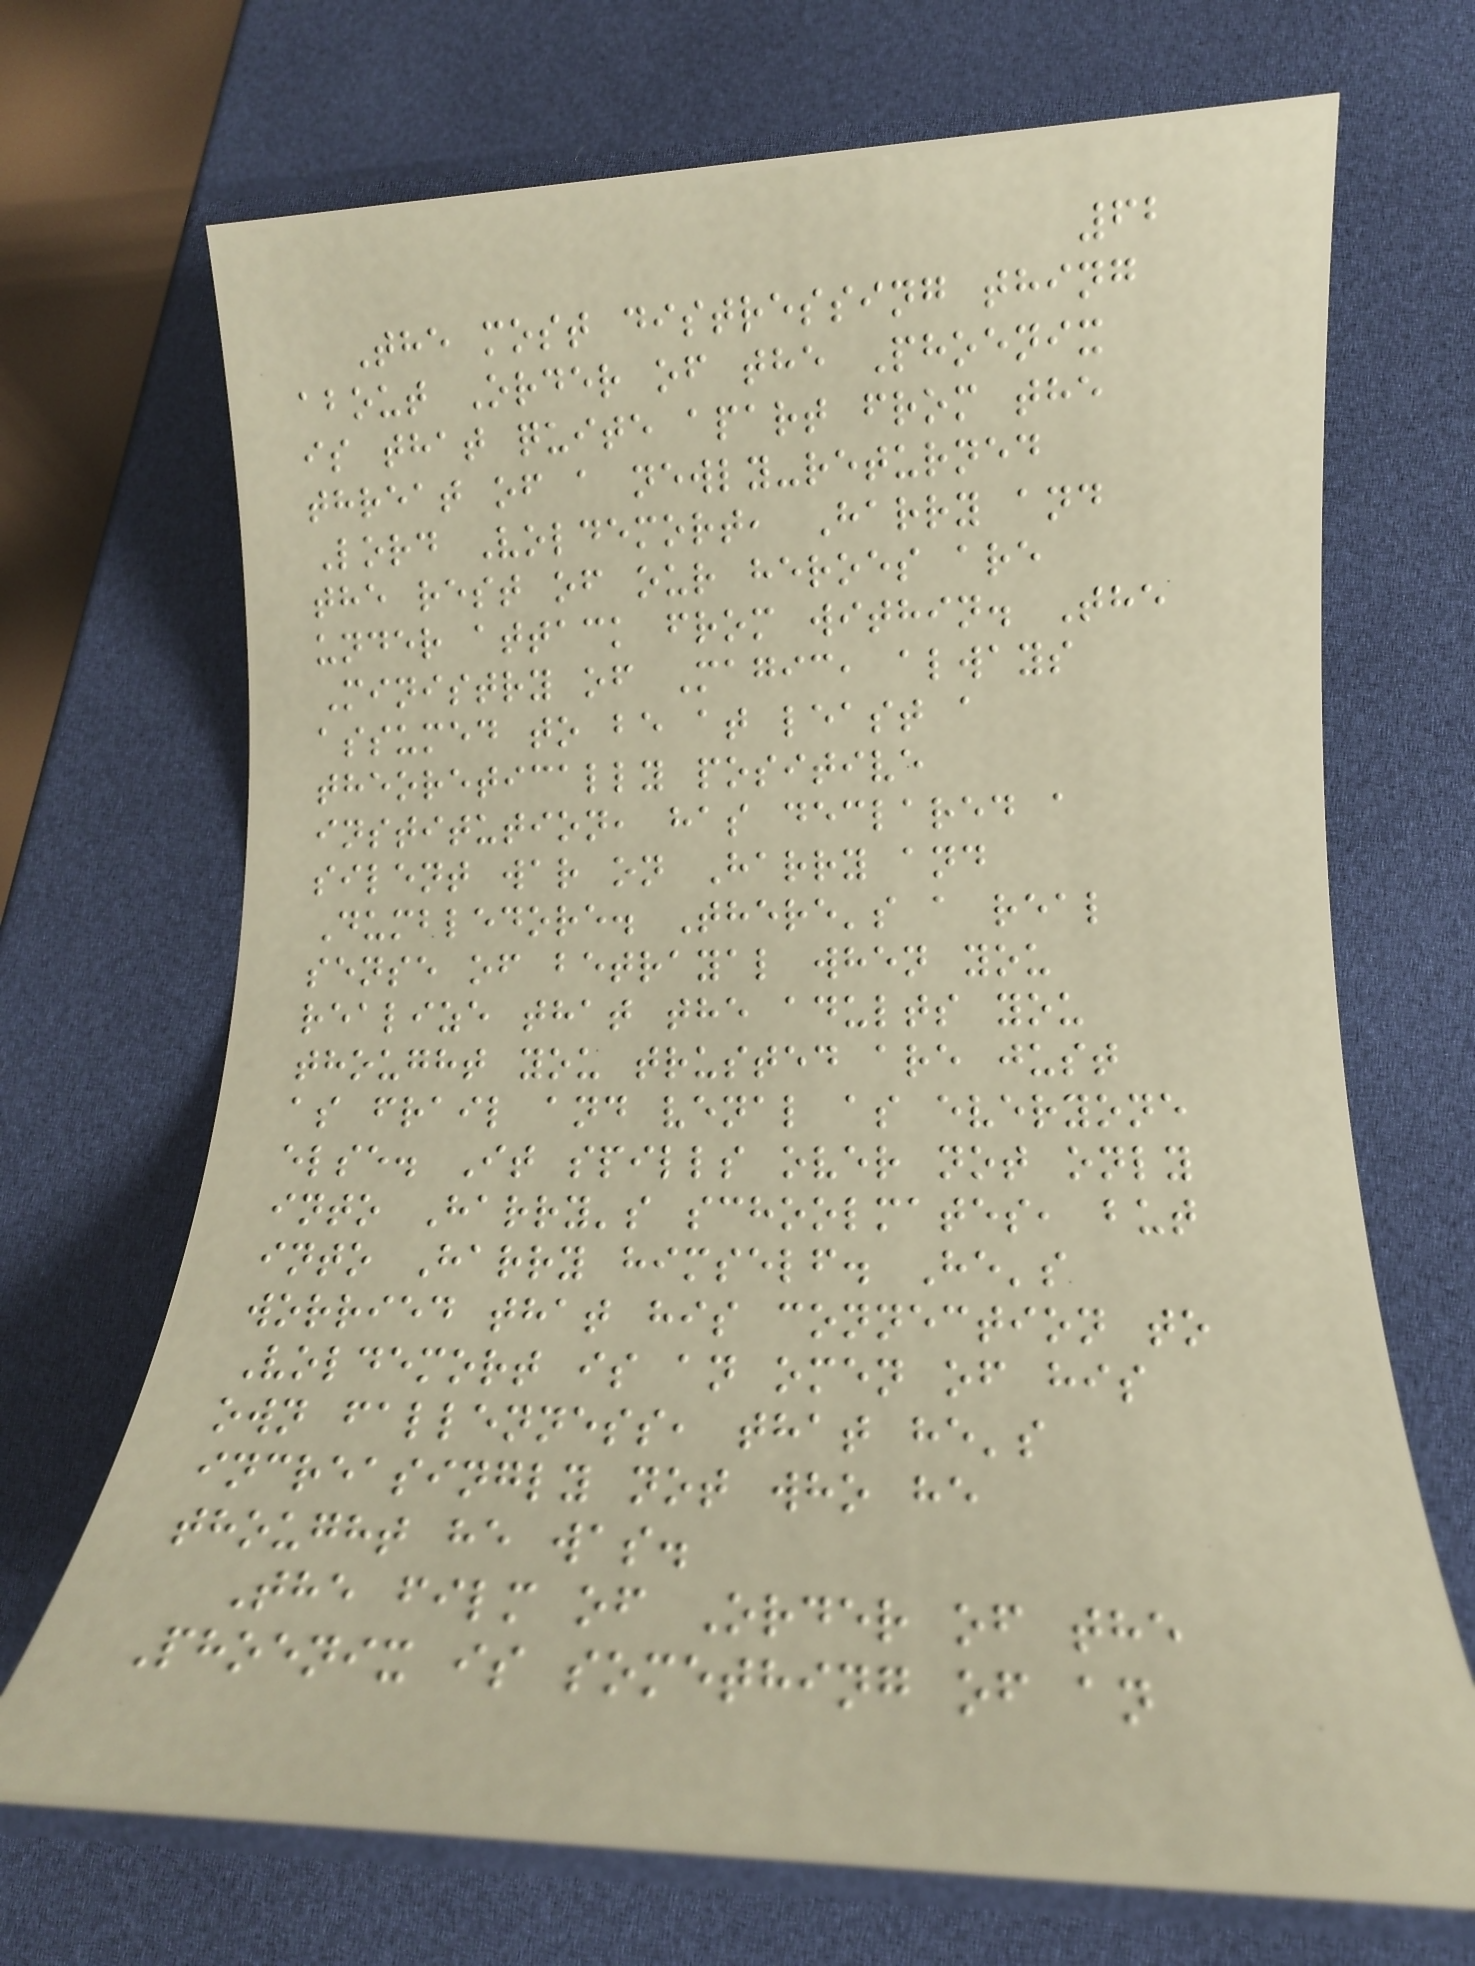62
The most distressing thing
about Order of the Phoenix
is that quite apart from the
threat of a newly-returned
Lord Voldemort, Harry and
the rest of our heroes are
under attack from within. The
Ministry of Magic, always
assumed to be at least a
theoretically positive
institution, has declared a
silent war on Harry and
Dumbledore. There's a real
sense of betrayal when you
realize that the adults you
thought you trusted are just
as frail and venal as everyone
else. It spills over not only
into Harry's schoolmates, but
into Harry himself. He's
worried that his connection to
Voldemort is an omen of his
own fallenness, that he's
increasingly not who he
thought he was.
The film of Order of the
Phoenix is something of an
